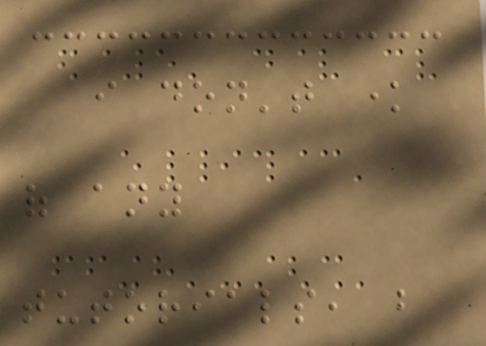i don't know
of any
tutorials, but
